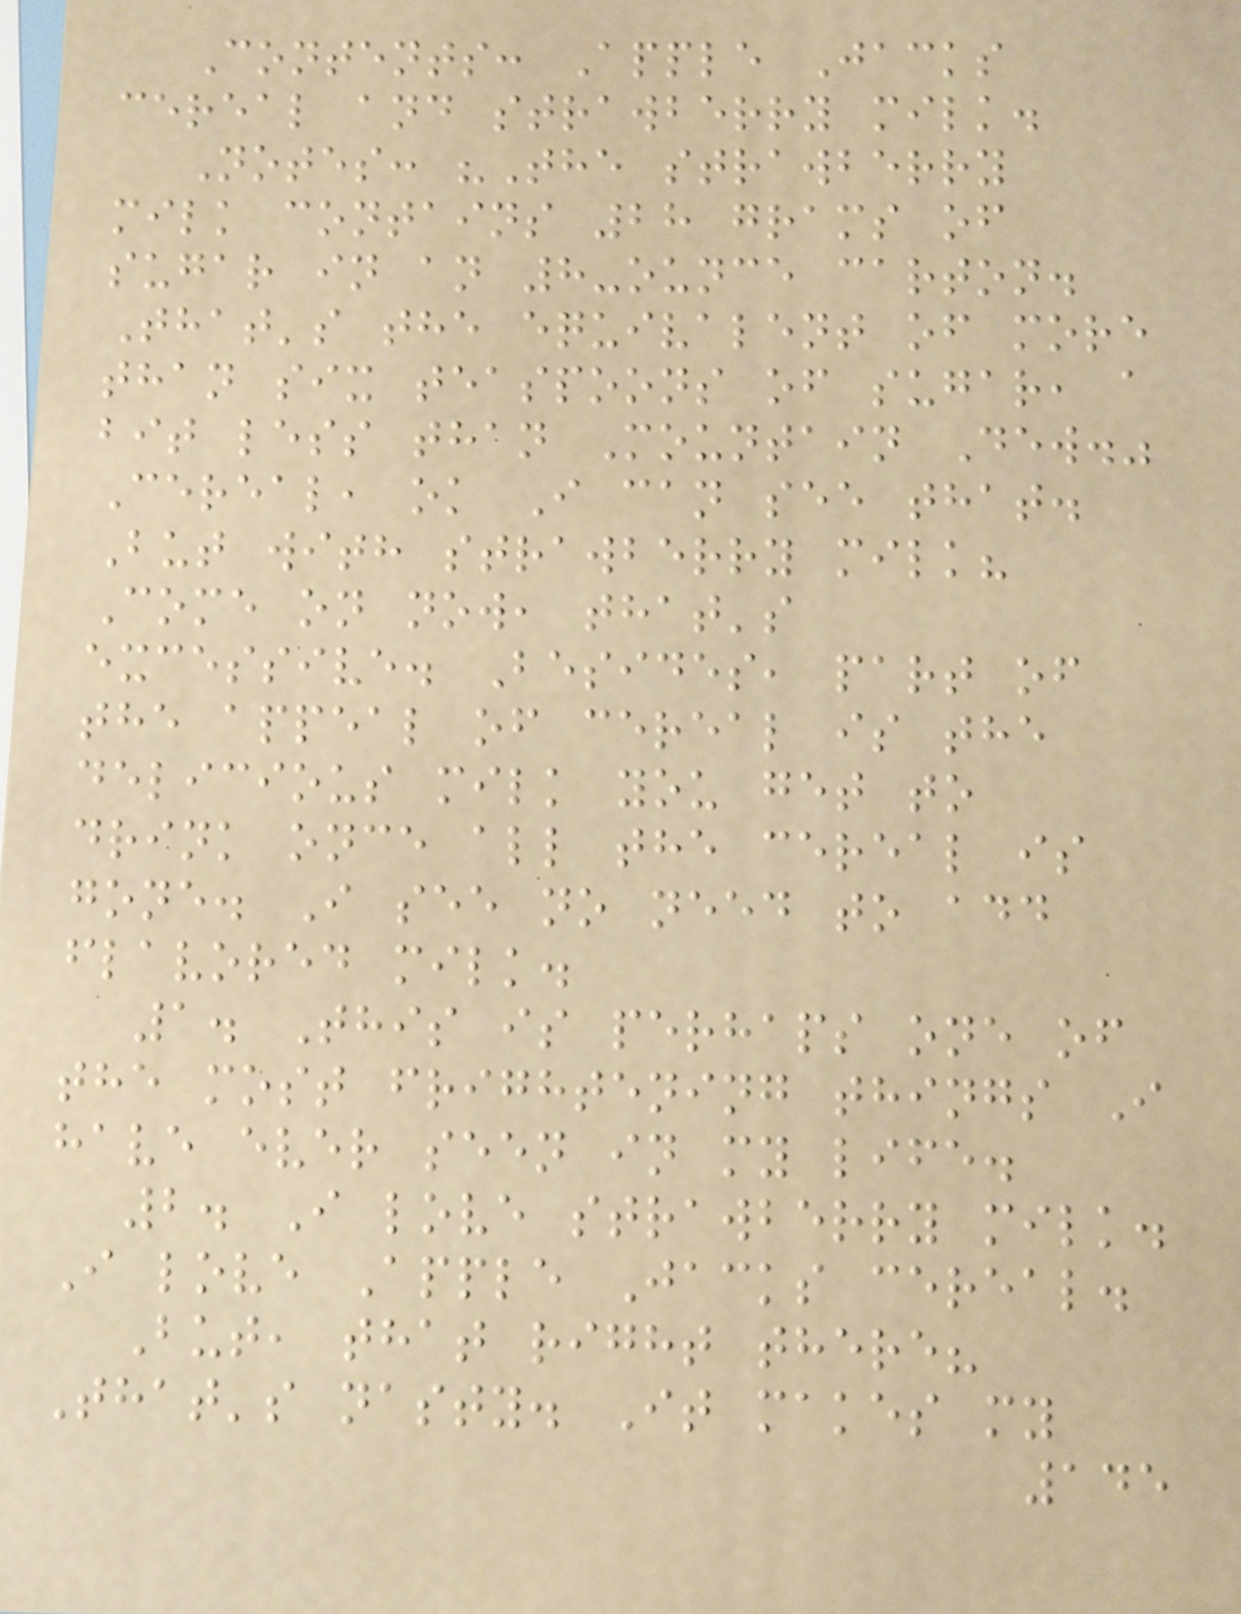Contents: Apple Jacks
cereal and strawberry milk.
Notes: "The strawberry
milk contains 28 grams of
sugar in an 8-ounce carton.
That's the equivalent of more
than six teaspoons of sugar, a
bit less than Mountain Dew."
Cereal, ok I can see that.
But with strawberry milk?
Come on now, that's
excessive. Besides, part of
the appeal of cereal is the
delicious milk you get to
drink once all the cereal is
gone. I see no need to add
flavored milk.
1. This is perhaps one of
the most frightening things I
have ever seen in my life.
2. I love strawberry milk.
I love Apple Jacks cereal.
But, that right there?
That's nasty. It makes my
145
